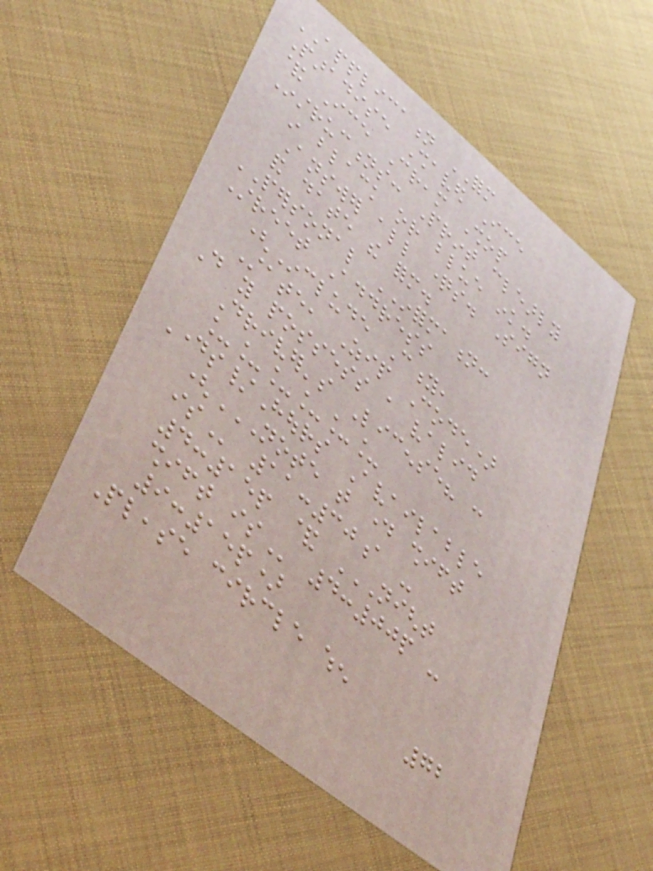APPLICATION FORM
Paradise Shaved Ice
& Ice Cream Shop
Instructions: Print clearly
in black or blue ink.
Answer all questions. Sign
and date the form.
PERSONAL INFORMATION:
Street Address
(Include City,
State, Zip Code)
Do you possess a valid
Driver's License? :
______
Days/Hours Available
(NOTE THAT DAY SHIFT
IS 11:30a -
4:15p & NIGHT
SHIFT IS 4:00p -
9:15p)
Please circle when
72
